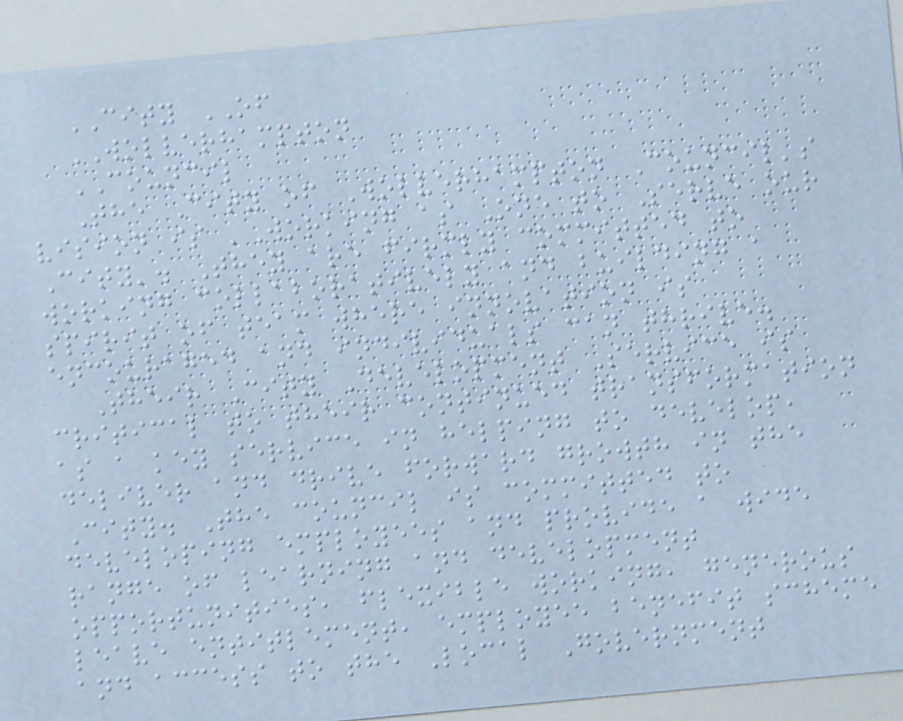CITY OF
WOLVERHAMPTON
COUNCIL
The City of Wolverhampton Council's
vision is 'Working as One to Serve our
City'. They are firmly committed to
working collaboratively and building a
spirit of team where innovation is
encouraged and individuals can thrive.
Their City Development Service is
critical to their continued transformation
as a key service in helping to develop,
deliver and drive forward growth in the
City. The council is committed to
developing employees and provide a wide
range of learning and development
opportunities, flexible working, generous
leave entitlement, employee benefit scheme
and access to the Local Government
